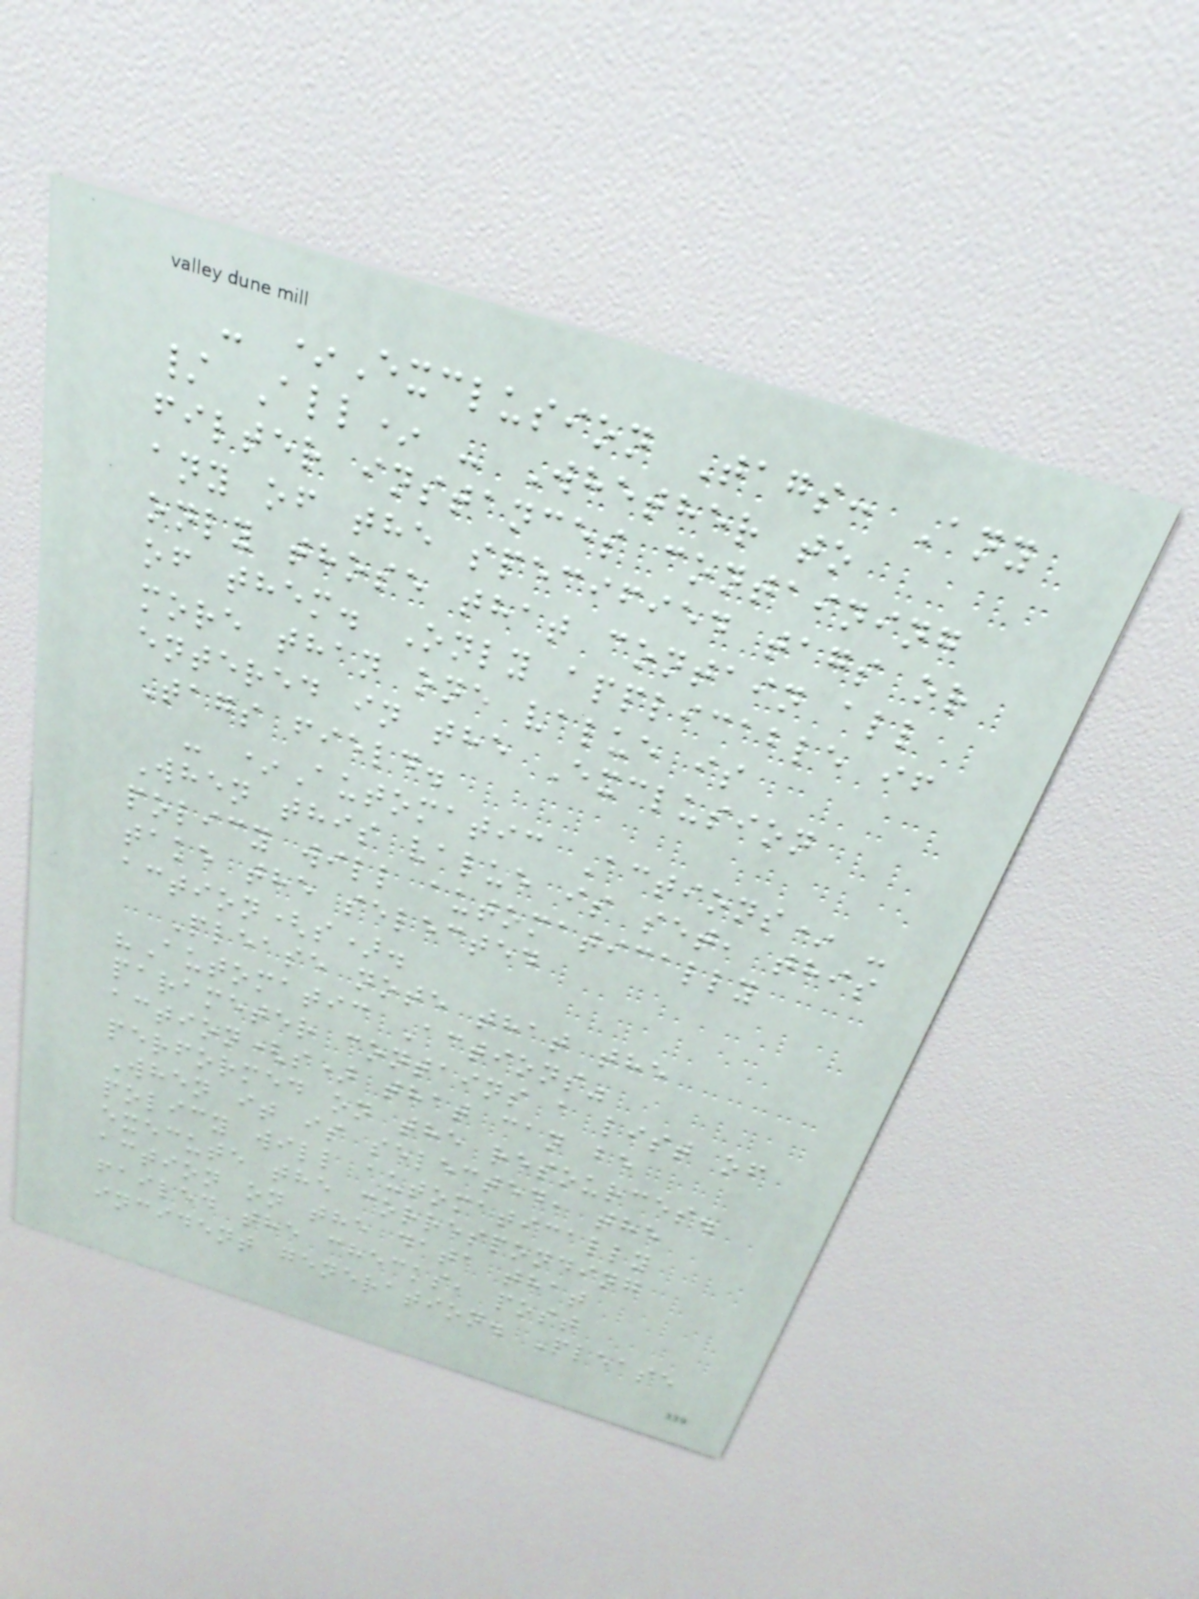- *Exclusion Tags: Any
/ All* - Whether to
filter instances containing
any of the specified tags or
only those that contain all
of them. Only applicable if
more than one value is
entered in the Exclusion
Tags field.
- *Automatic Actions* -
When this value is set, this
policy will automatically
take the selected
action(s).
Please note that the
"Automatic Actions"
parameter contains a list of
action(s) that can be
performed on the resources.
When it is selected, the
policy will automatically
execute the corresponding
action on the data that
failed the checks, post
incident generation. Please
